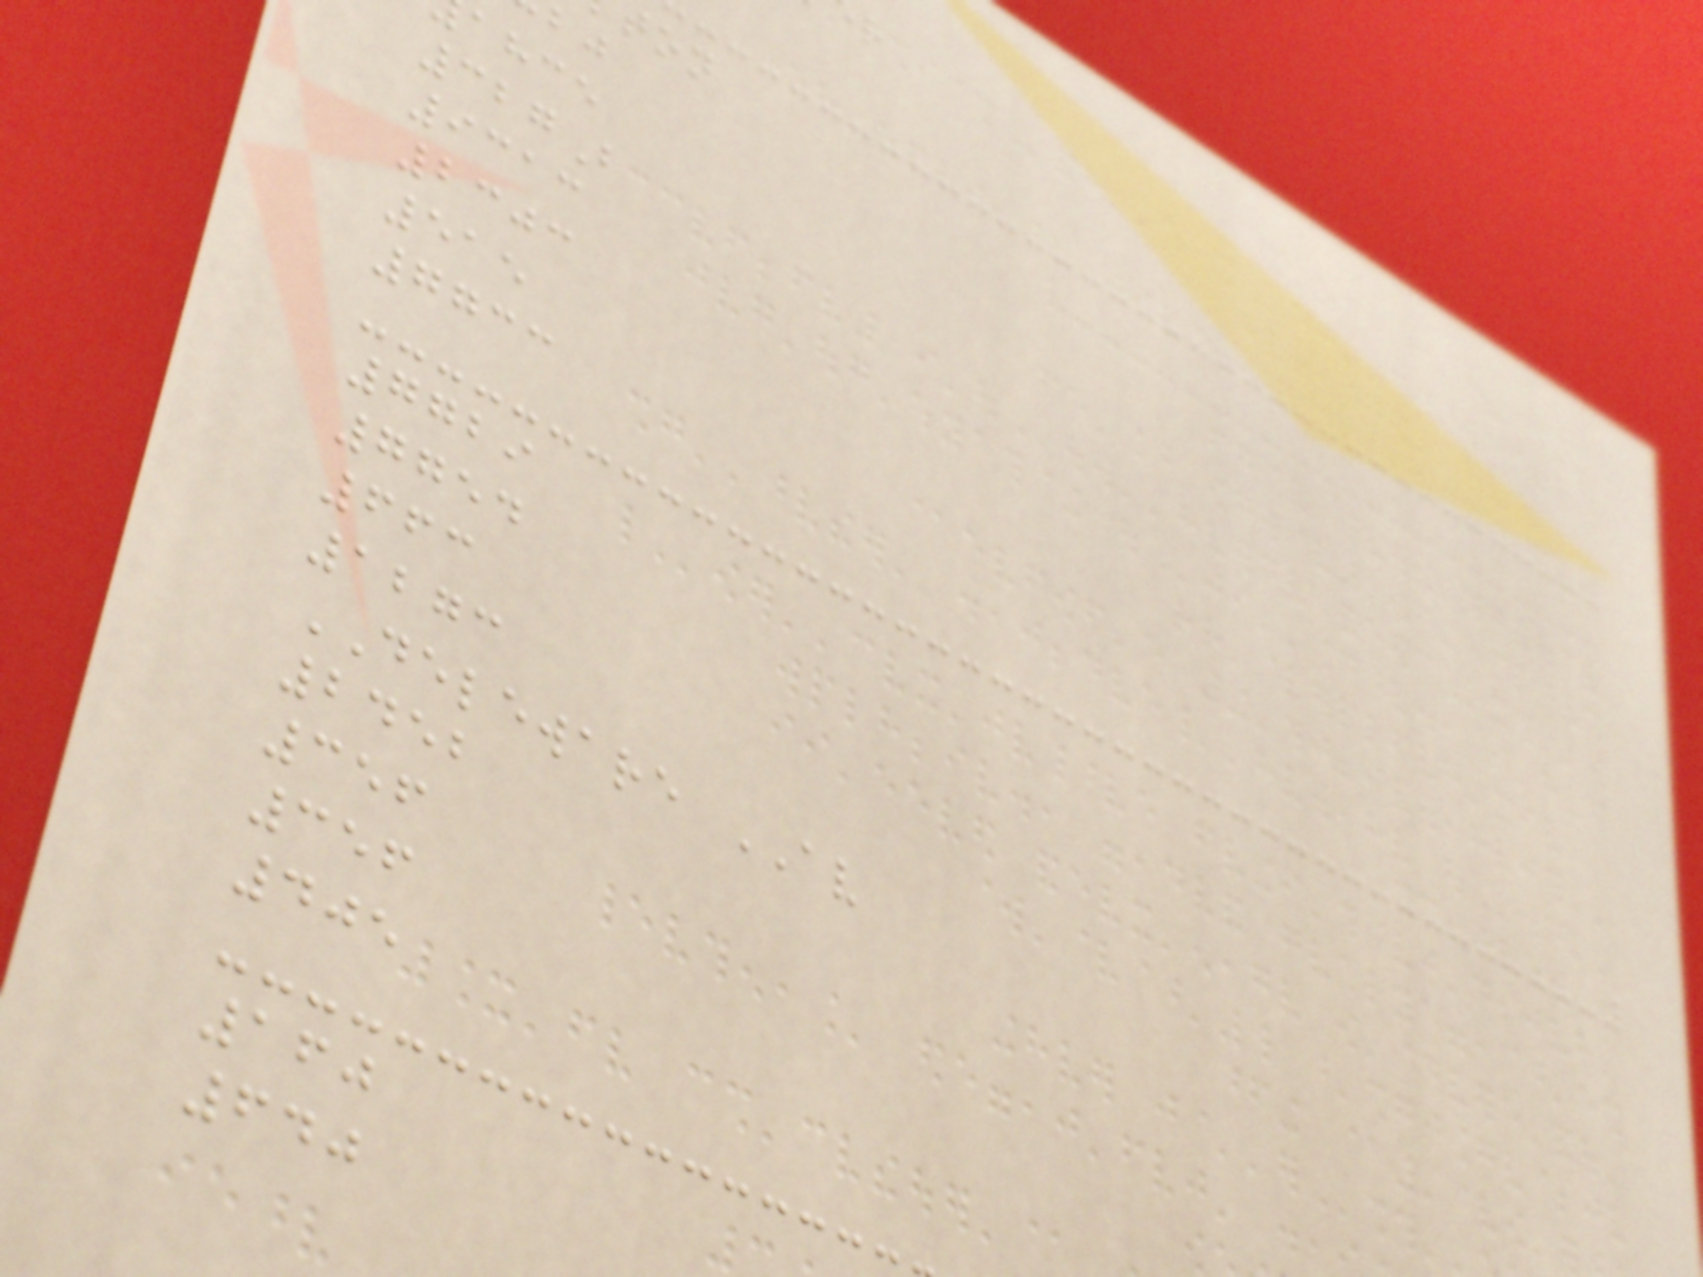ahce
327B
9313
2303
515
7733
7729
7754
663
1273
DELEWARE AV
2452
356
356
405
160
640
